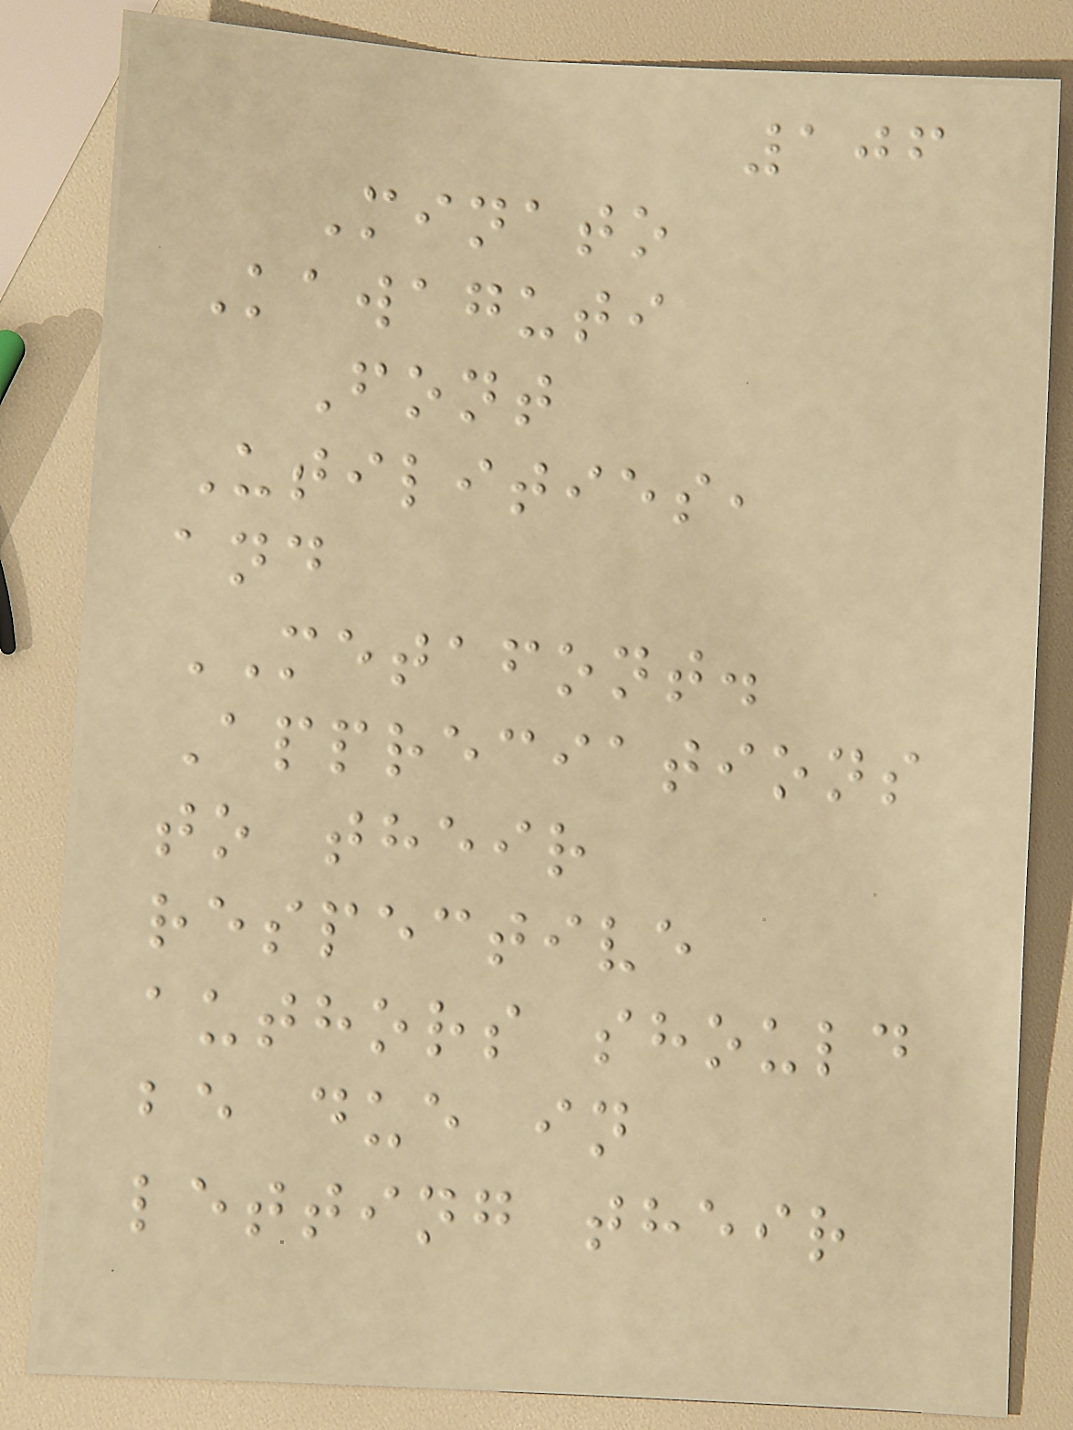106
Minato
Kawaguti
Font
Utilities,
and
METAFONT.
Appreciations
to their
respective
authors should
be due in
letting their
